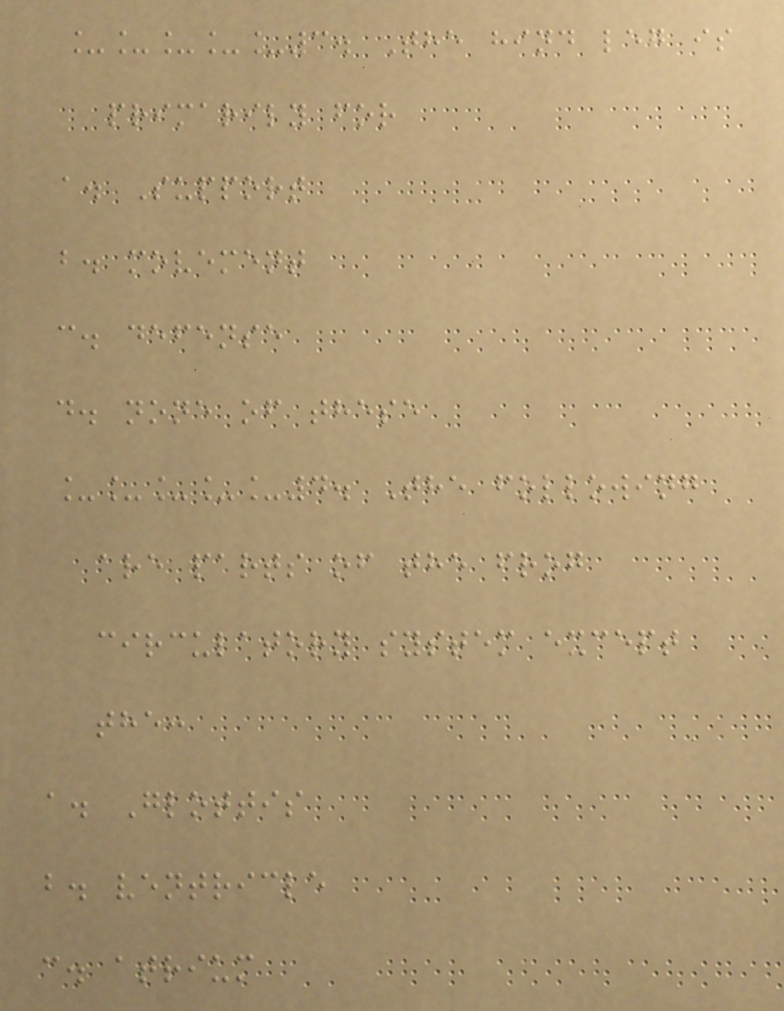_____3. The hind leg is
primarily for
a. Support
b. movement
c. defense
d. none of these
_____4. The following
are parts of the frog
circulatory system except
the:
a. Glottis
b. ventricle
c. atrium
